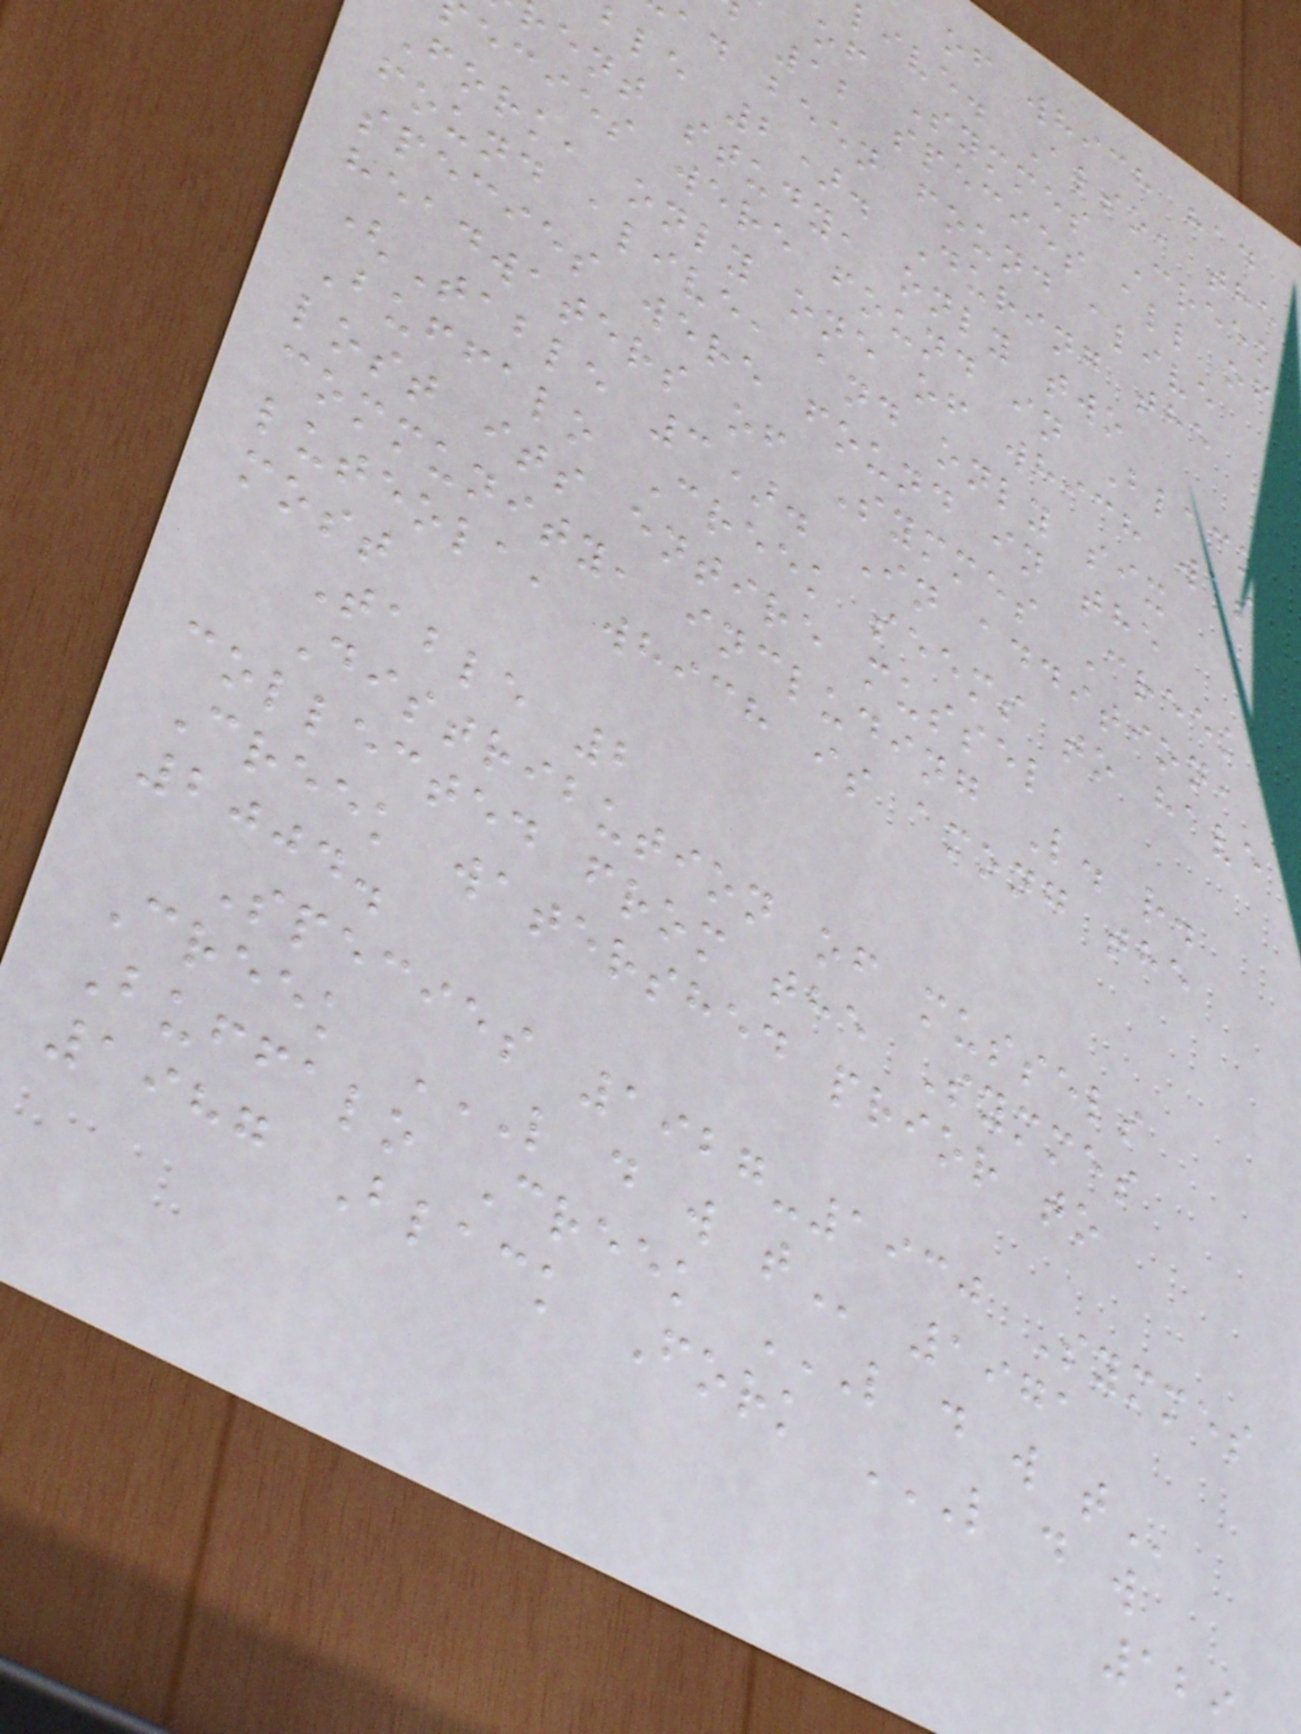of which had
live. Also, the
of Symmes Creek
12 species all of
ad been found alive
ble 2). During the
ent study, only two
ecies were found in Black
Fork, only one of which was
found alive, and only six
species were found in the
headwaters of Symmes Creek
(Table 3). In addition,
Buffalo Creek seems to have
lost its entire mussel
community, including L. r.
luteola, which is among the
most
Table 2
Distribution of mussels
collected from the Symmes
Creek watershed prior to
2004.
Species 1927-1930 Symmes
Creek L D W T 1971
Buffalo Creek L D W T
1987 Black Fork L D W
